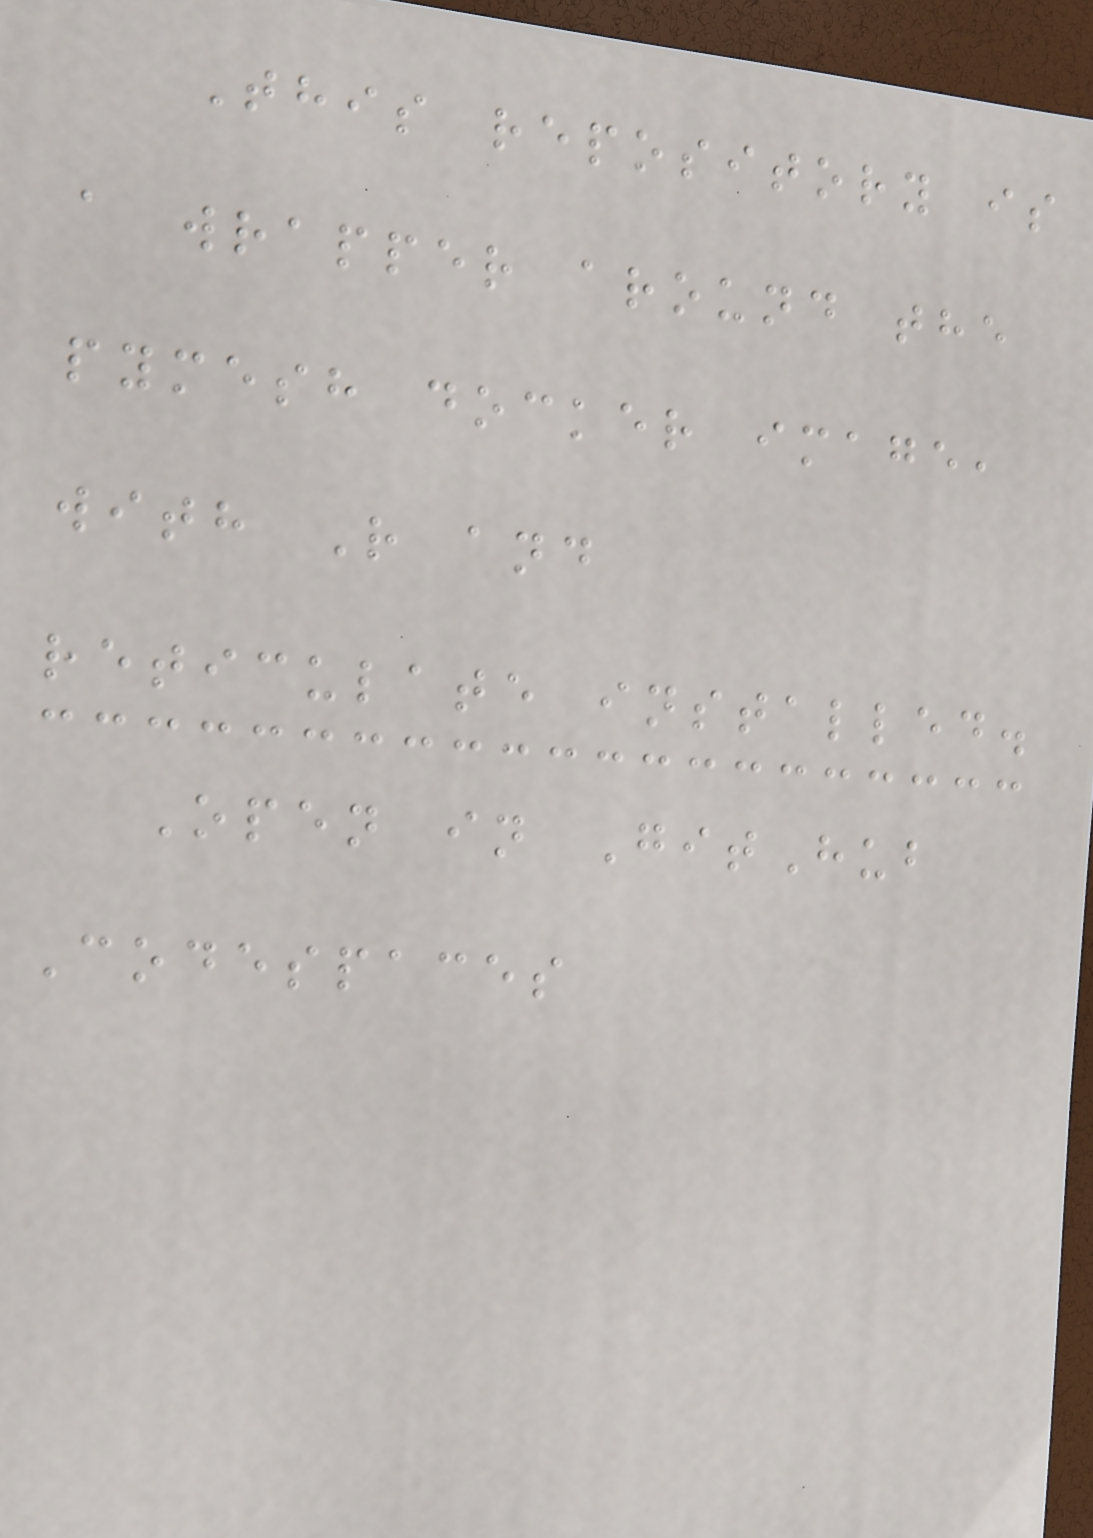This repository is
a wrapper around the
pymesh docker image,
with R and
reticulate installed.
Open in GitHub
Codespaces
